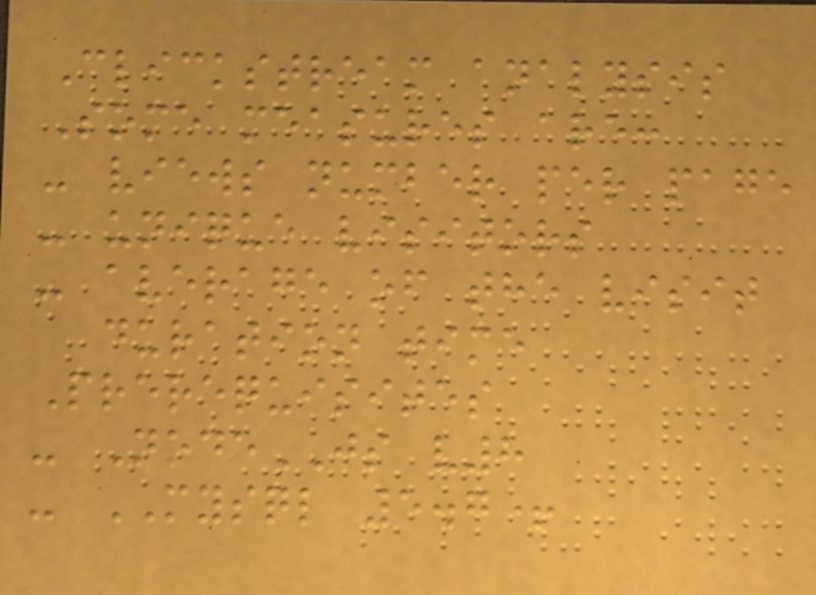Clickstream analysis
Some measures are:
- views number per page
- unique visitors
- average of the visit
duration time
Prerequisites
- NodeJS v8
- MYSQL 5.7+
